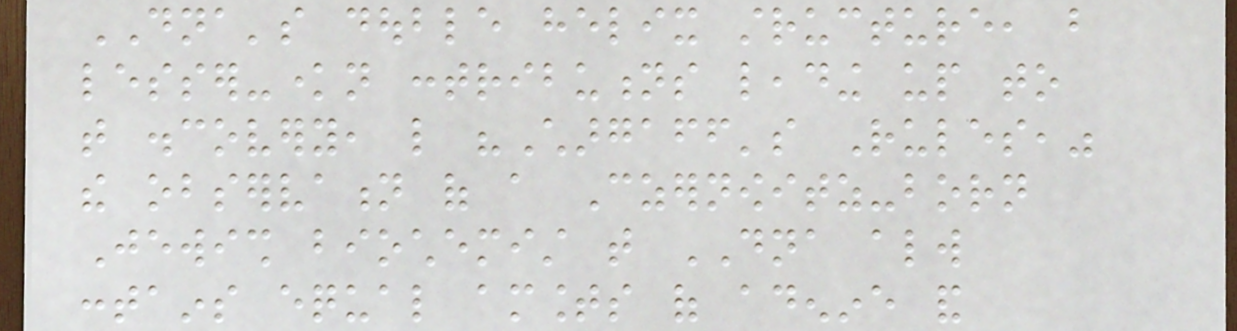DNA's double helix structure, but
lesser-known contributions leading up to
that discovery, like "Chargaff's Rules,"
the observation of a Czernowitz-born
Jewish biochemist that DNA always
contains equal amounts of adenine and
